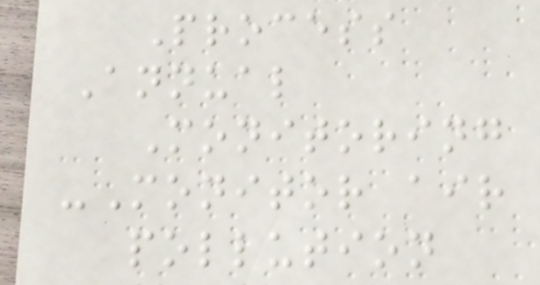Process
Annual
Monitoring
-Monitor air
pollution
